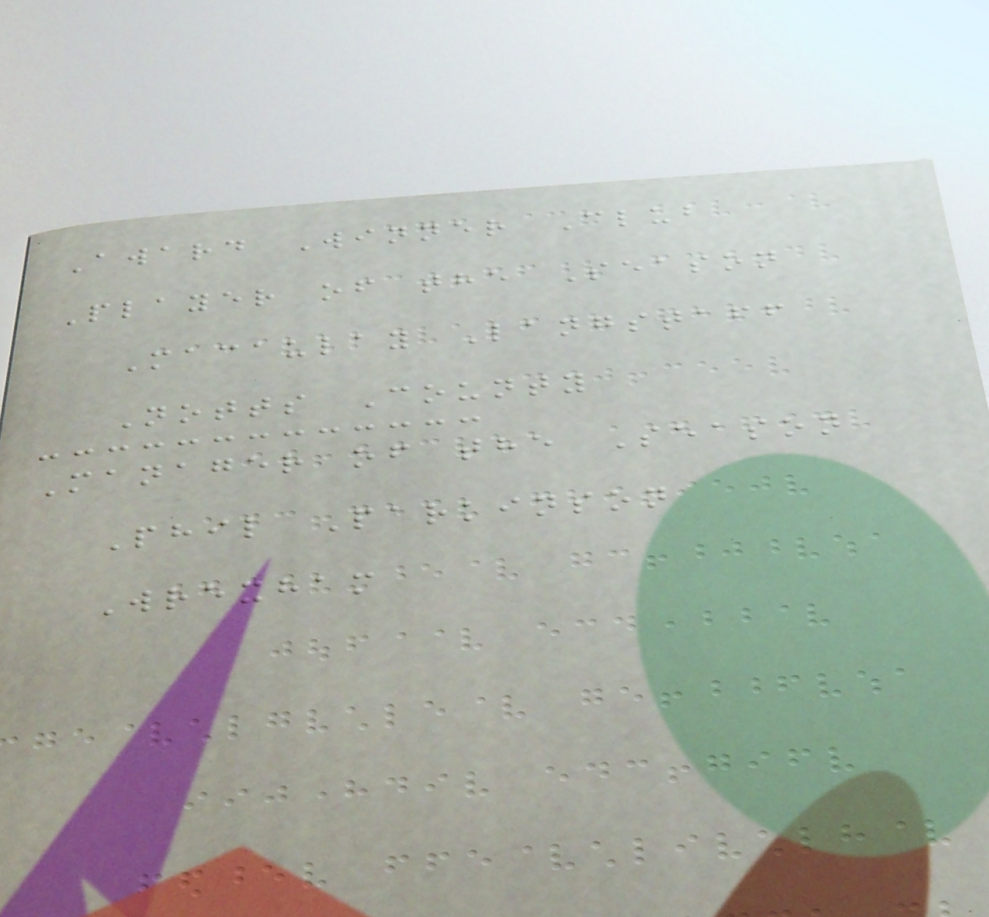Award Winner Club
Player of the Season
Macaulay Langstaff
Notts County
Manager of the Season
Phil Parkinson
Wrexham
